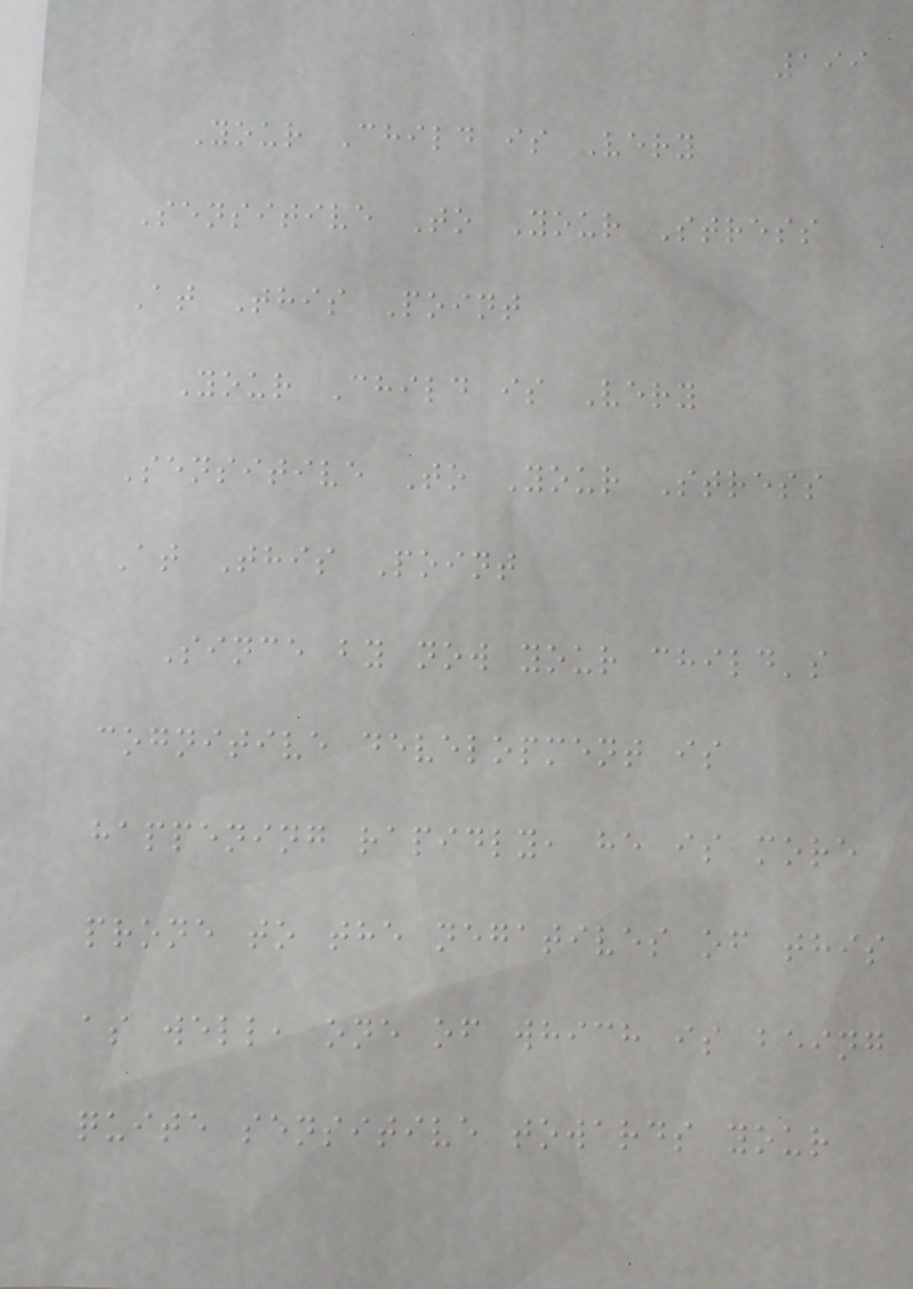199
Your Child is Very
Sensitive To Your Stress
At This Point
Your Child is Very
Sensitive To Your Stress
At This Point
Since by now your child's
cognitive development is
happening rapidly, he is more
prone to the negatives of this
as well, one of which is being
quite sensitive towards your
